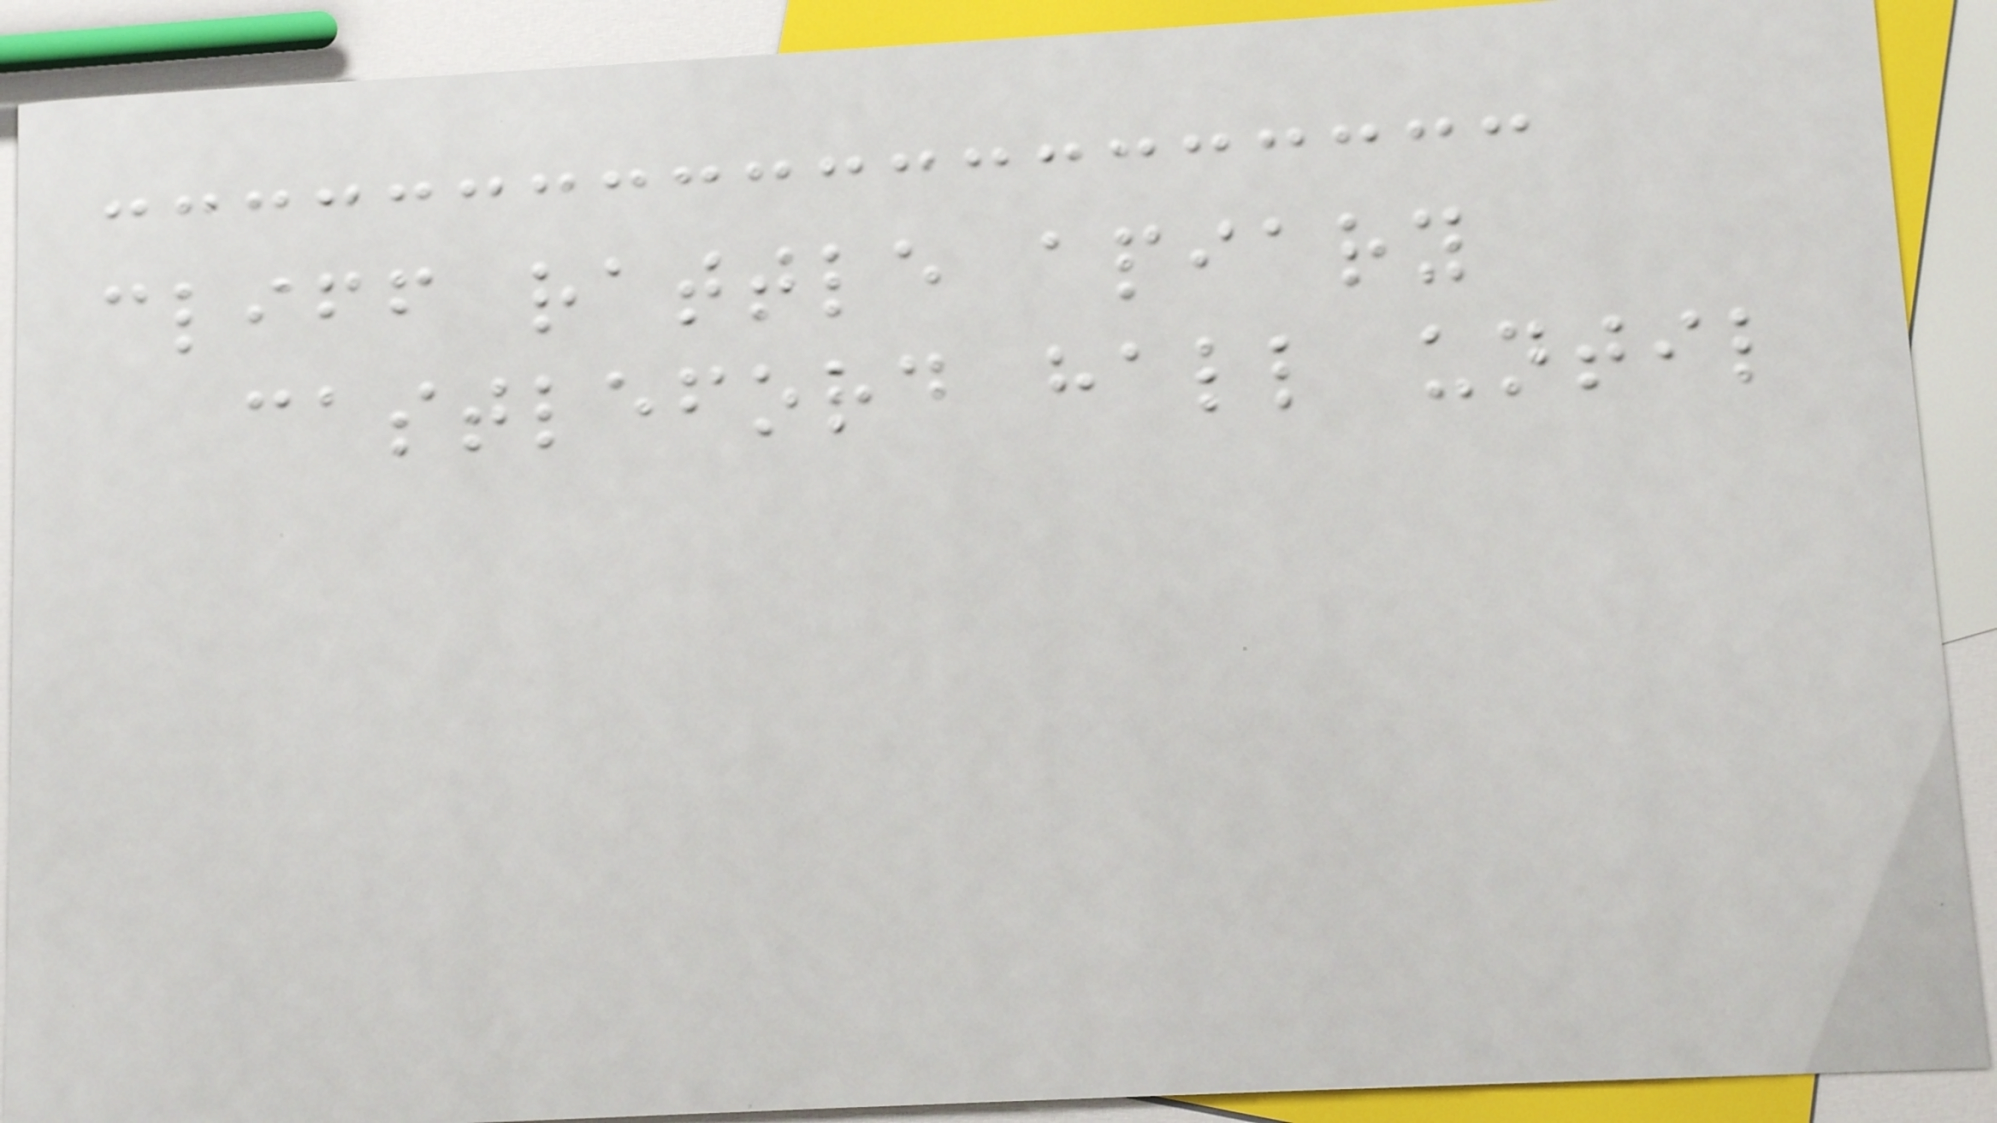cliff rattle apiary
castleford hall until
